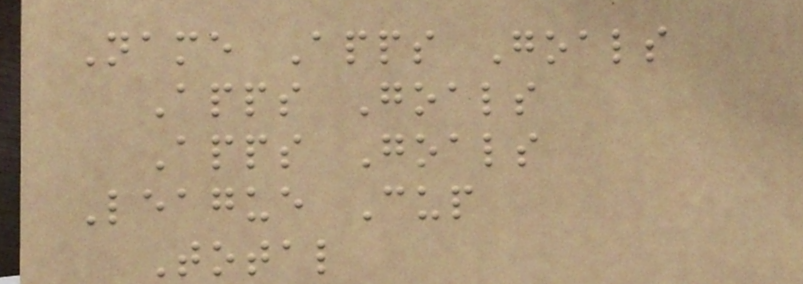Name Apps Goals
Apps Goals
Apps Goals
League Cup
Total
